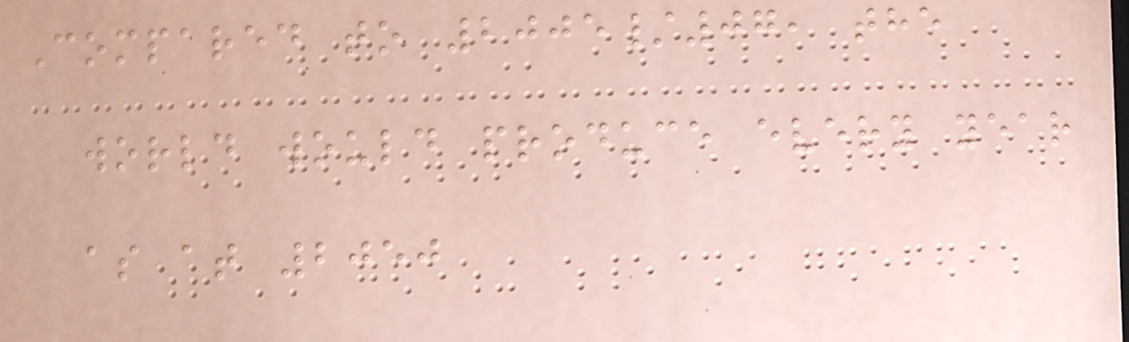Compared to 2005/07, the
world would produce every year
as at 2050
